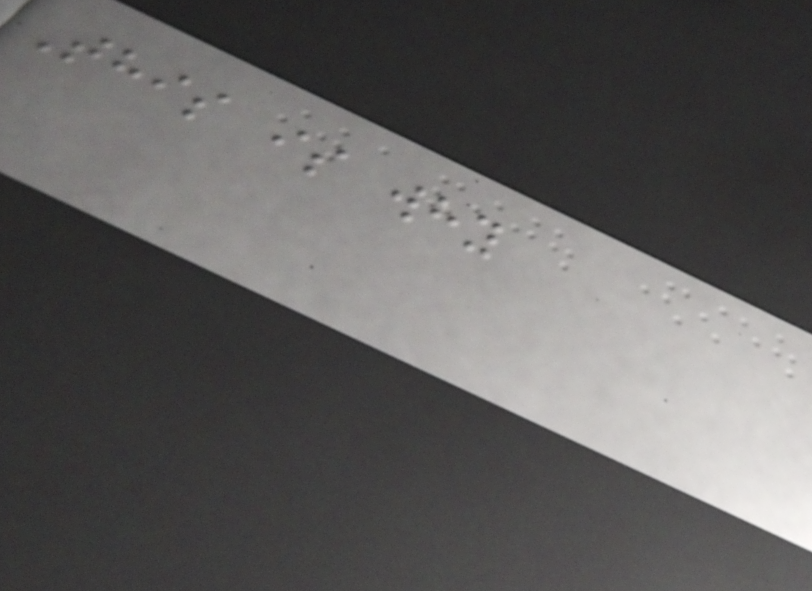This is why
